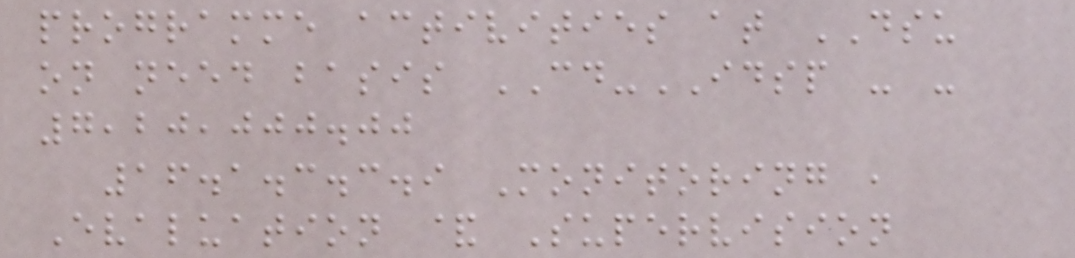programme activities at DSU
on need basis CD-IDSP - -
7,20,000.00
16.1.3.3.9 Monitoring ,
Evaluation & Supervision
